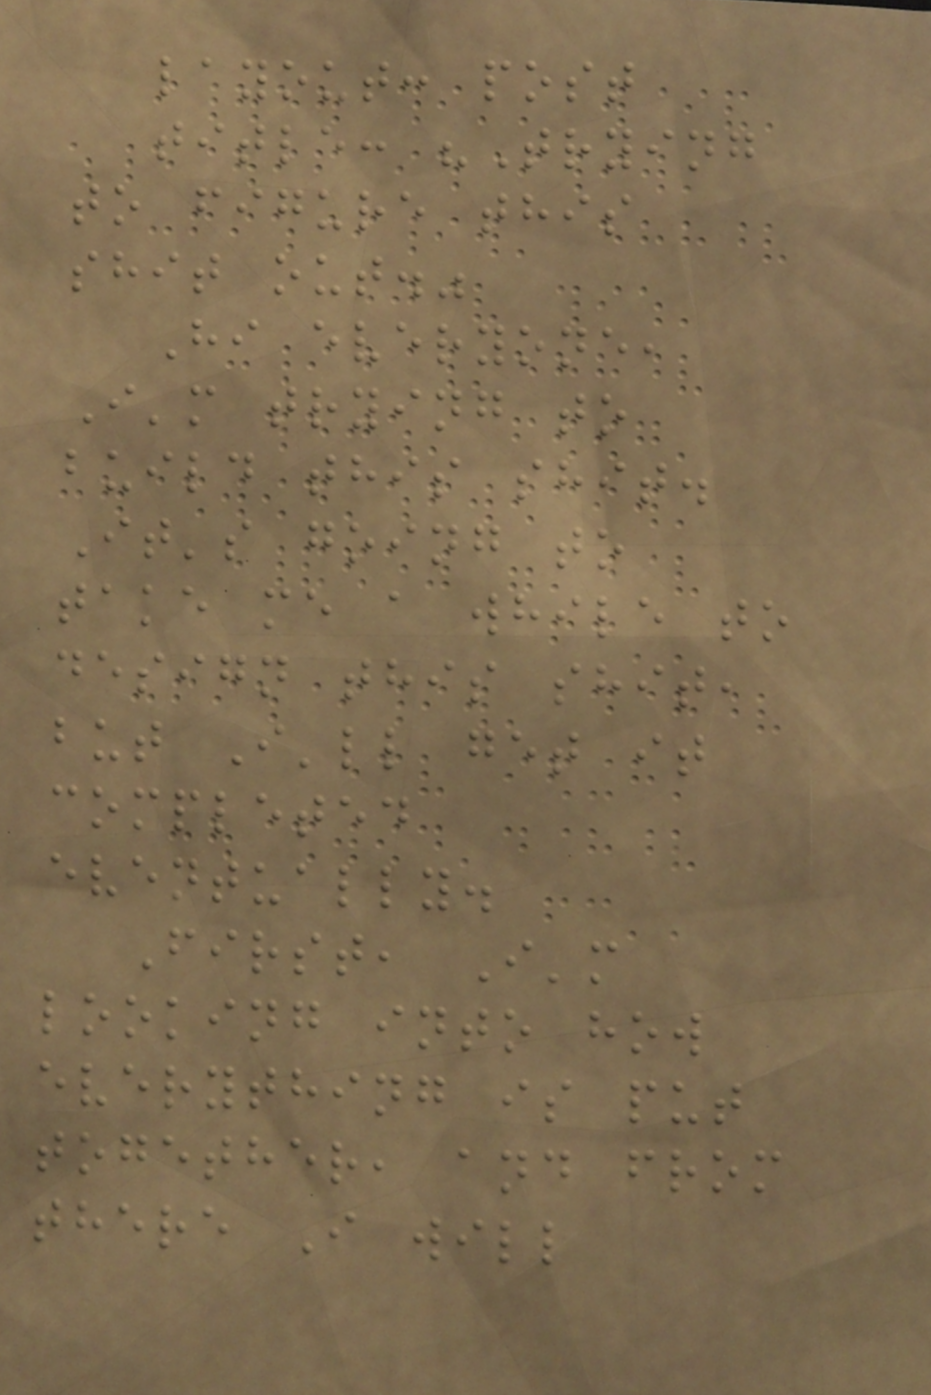layout: post
title: "Trying
to figure this
shit out."
Hi everyone,
I'm trying to
build this shit.
It's going to
take me a while to
design this shit,
but I'll get it
completed
eventually.
First, I'm
looking into how
everything is put
together, and from
there I will
